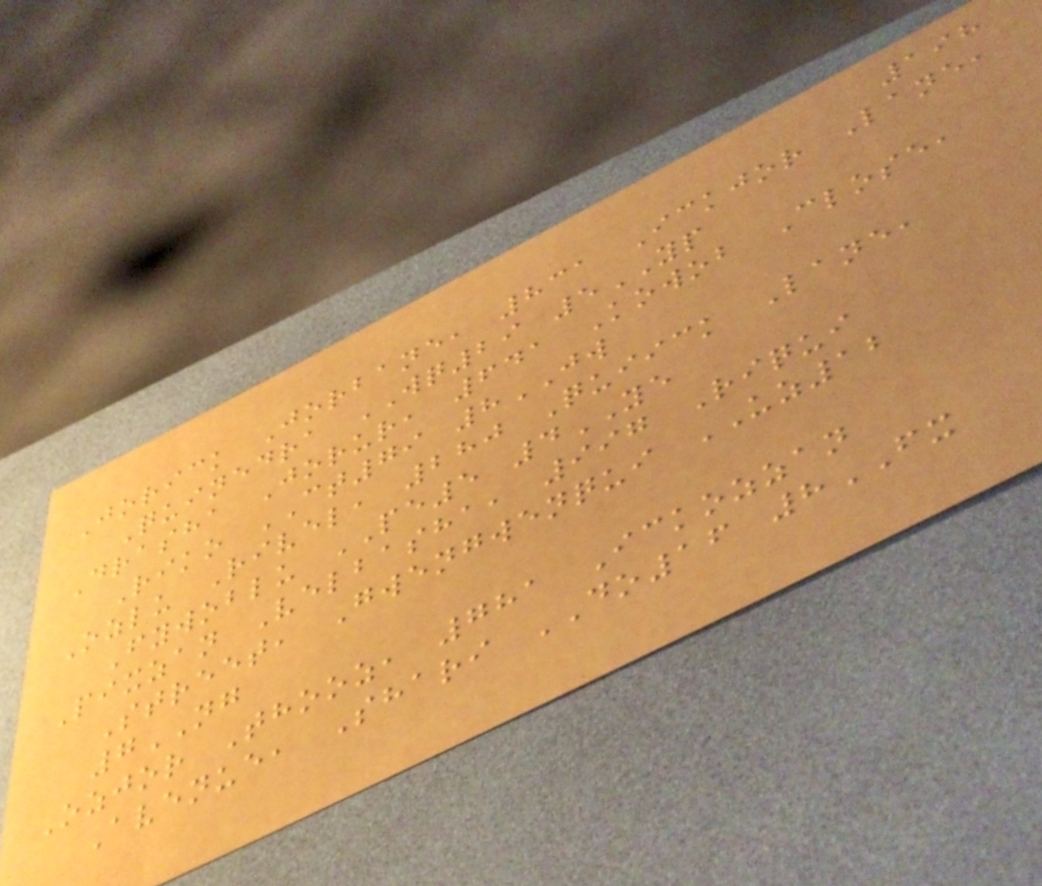198
Jorick Jorbane, 831 Ickjor Lane,
Quinedra WQ29 5YP
Drasha Jorur, 641 Kowob Close,
Riko CT79 8JW
Ozlu Rivel, 280 Quiick Lane,
Fywoblu PE5 4YE
Pixzan Velbasha, 997 Riqui
Street, Gwengwenqui UZ12
7NG
Ozjor Thooz, 781 Ickozzan
Avenue, Shari DO16 8FX
